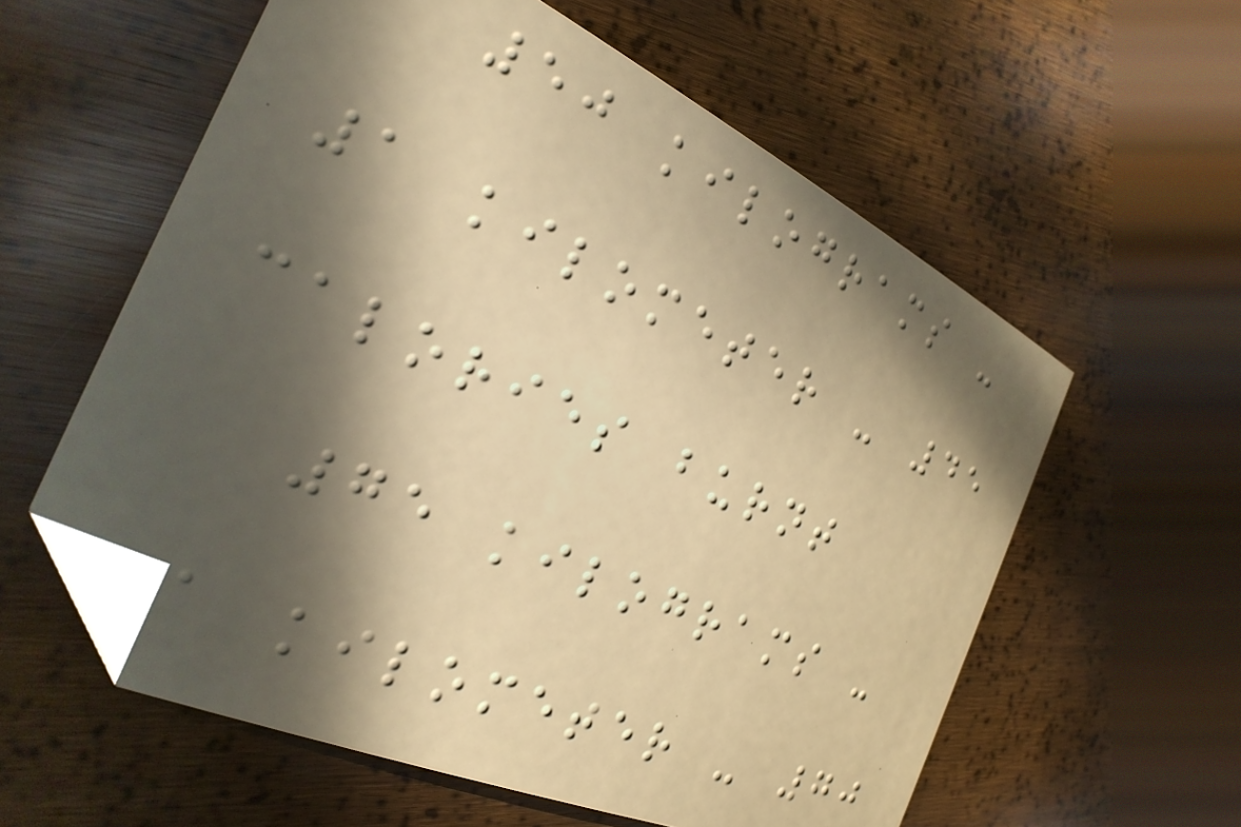50 kilograms -
1 kilometer - 45
calories burnt
75 kilograms -
1 kilometer - 70
